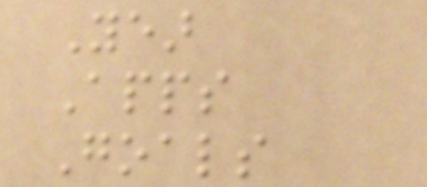Year
Apps
Goals
